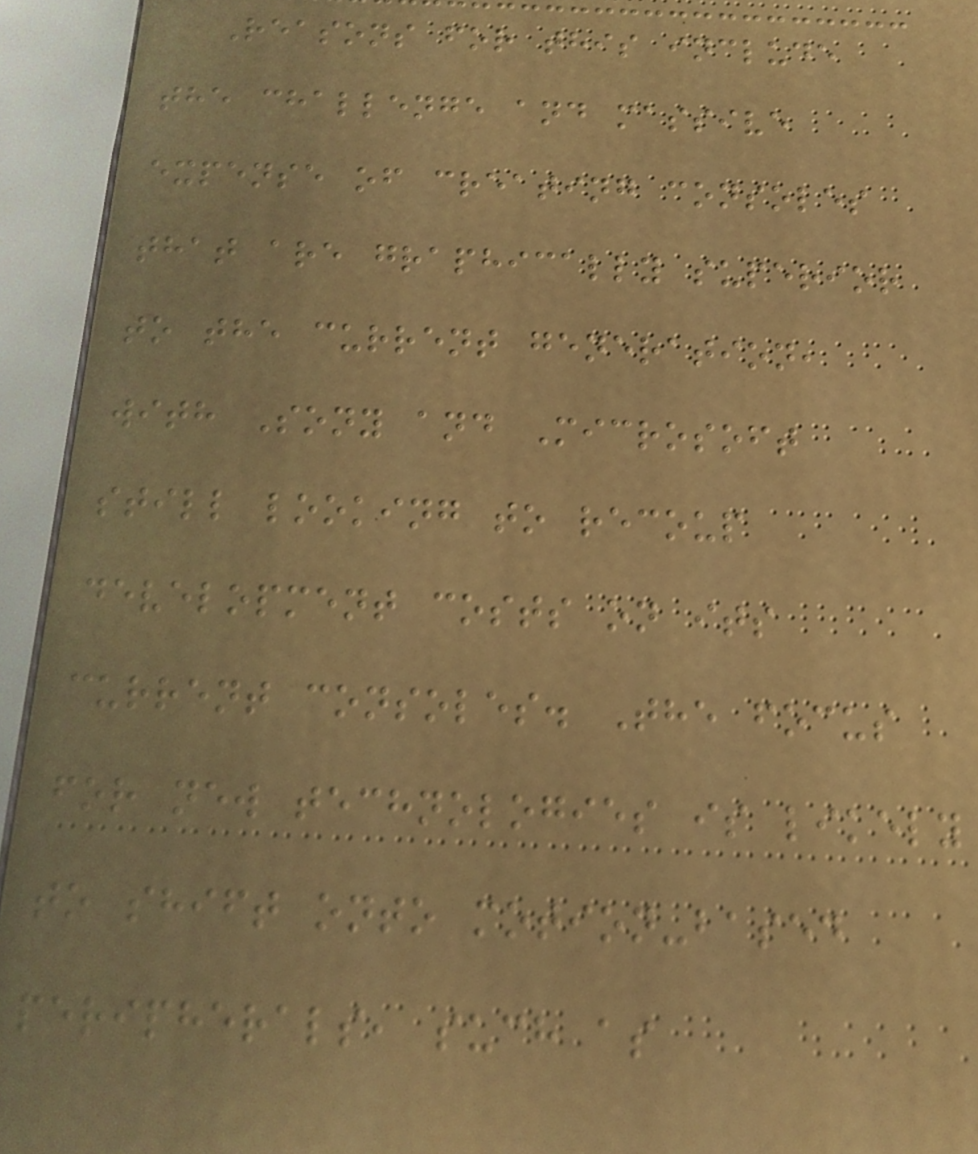Reasons for this include
the challenge and massive
expense of creating consoles
that are graphically superior
to the current generation,
with Sony and Microsoft
still looking to recoup
development costs on its
current consoles. The focus
for new technologies is likely
to shift onto motion-based
peripherals, such as
